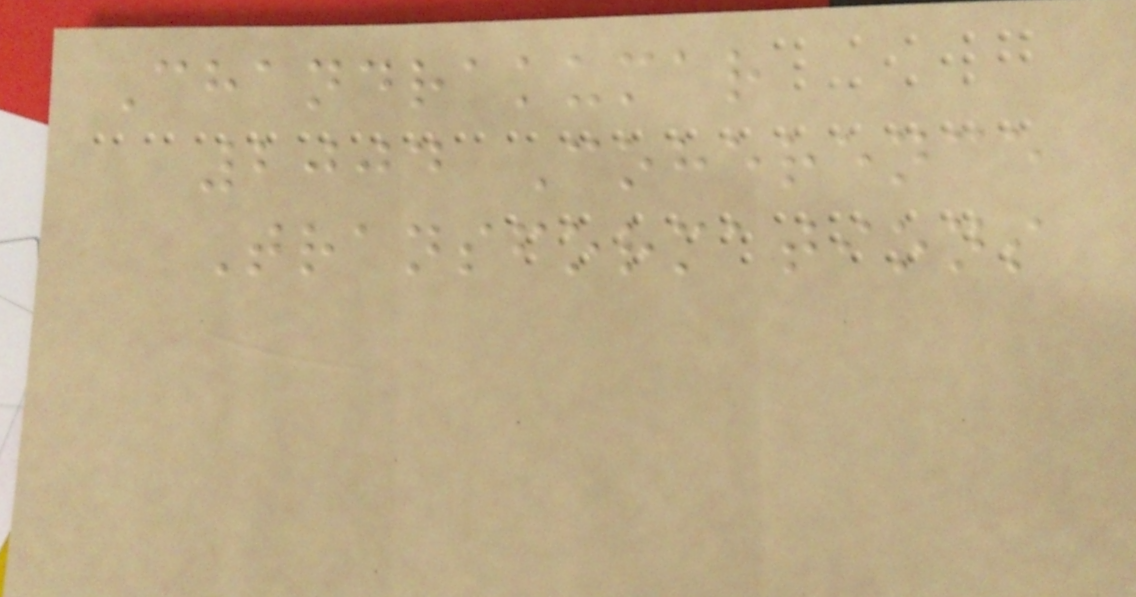Chandrakumar
2004 Coherence
Transformations
